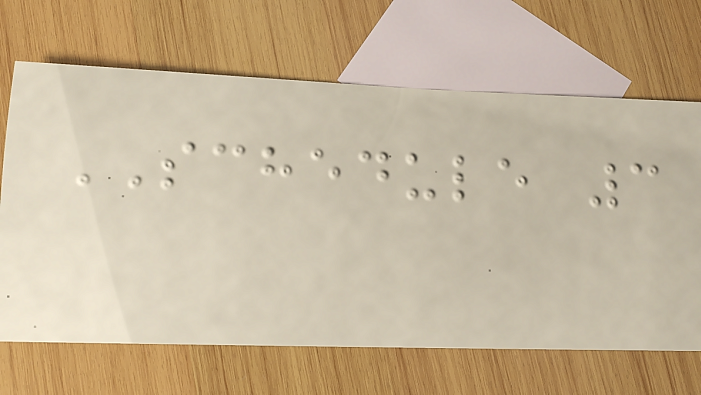SCHEDULE 3
